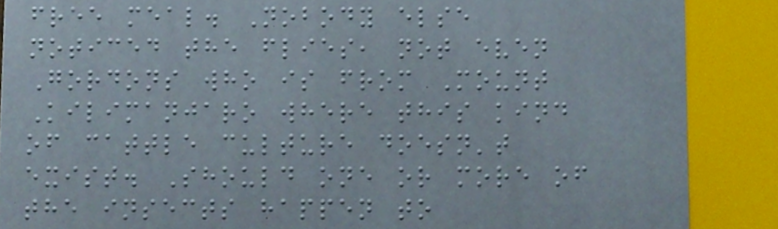free meal. Nobody else
noticed the flies, not even
Gordons who is from Mount
Kilimanjaro where this kind
of cattle culture doesn't
exist. Should one or more of
the insects happen to
